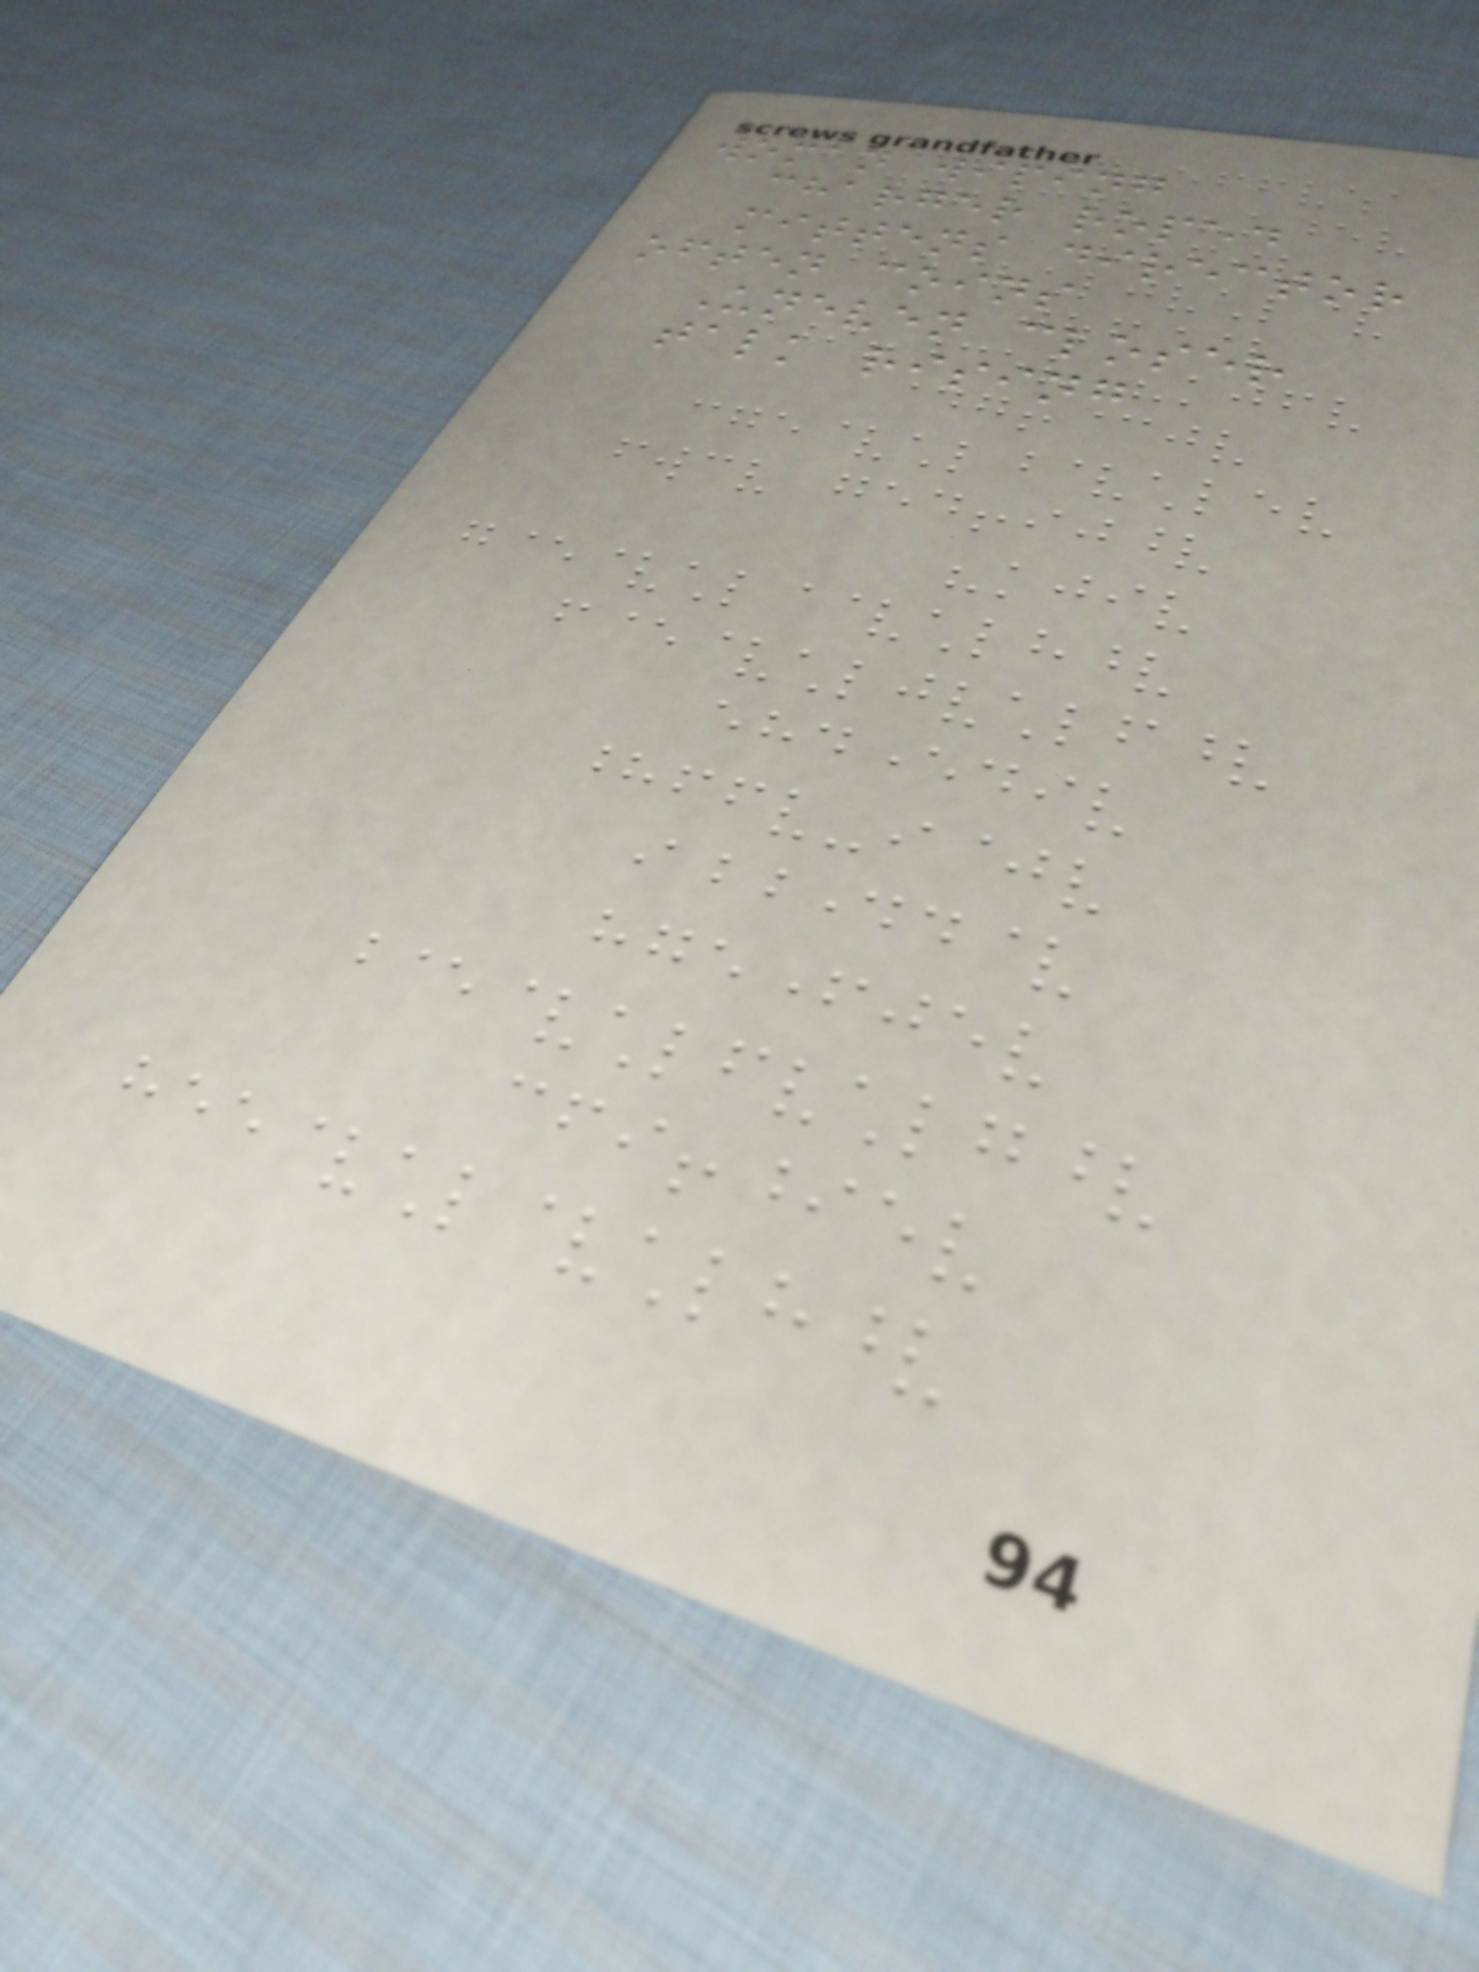woman wiping
charger roped
mittens director
often coins
Uneven closer
talk rising
